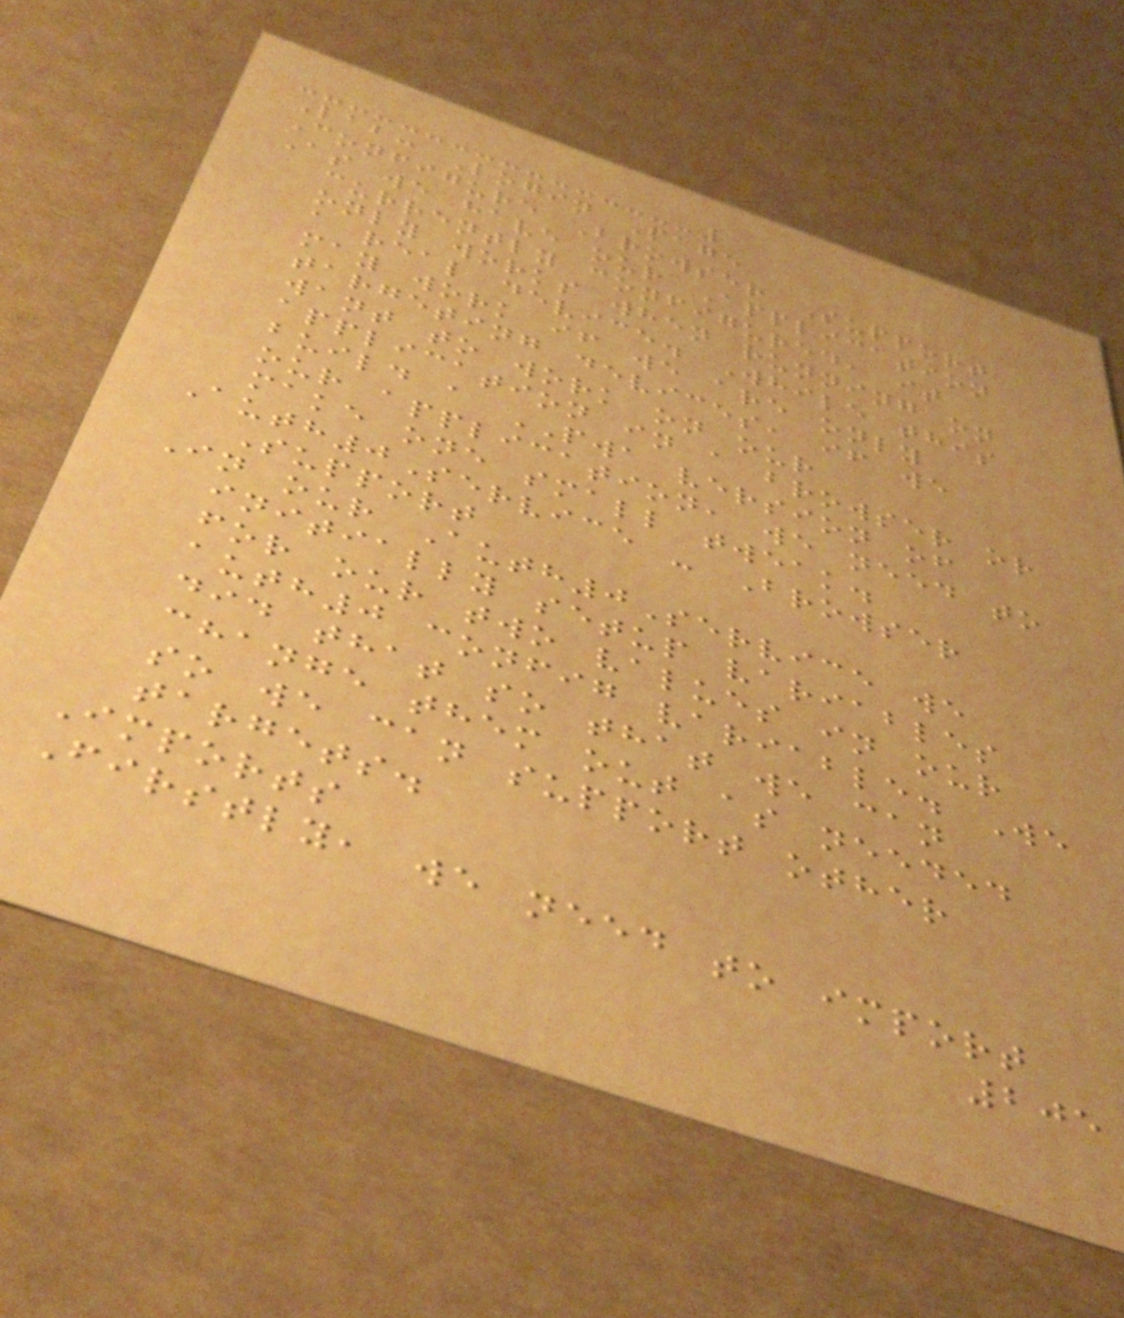Lab: Login Page
Configure Browser Support
As we have our Application
currently configured, it
only works when running on
a real device. While this
may work if we are only
targeting devices, if we
want to work on our
application in a browser or
build a PWA version of
our application, we need to
make one small tweak.
Auth0Service - Browser
Support
In our Auth0Service we
initially setup variables
for our two values in our
auth0 config variable. We
did that so that we can
change them out as needed
so we can support other
targets.
Imports
Firstly, we need to import
205
